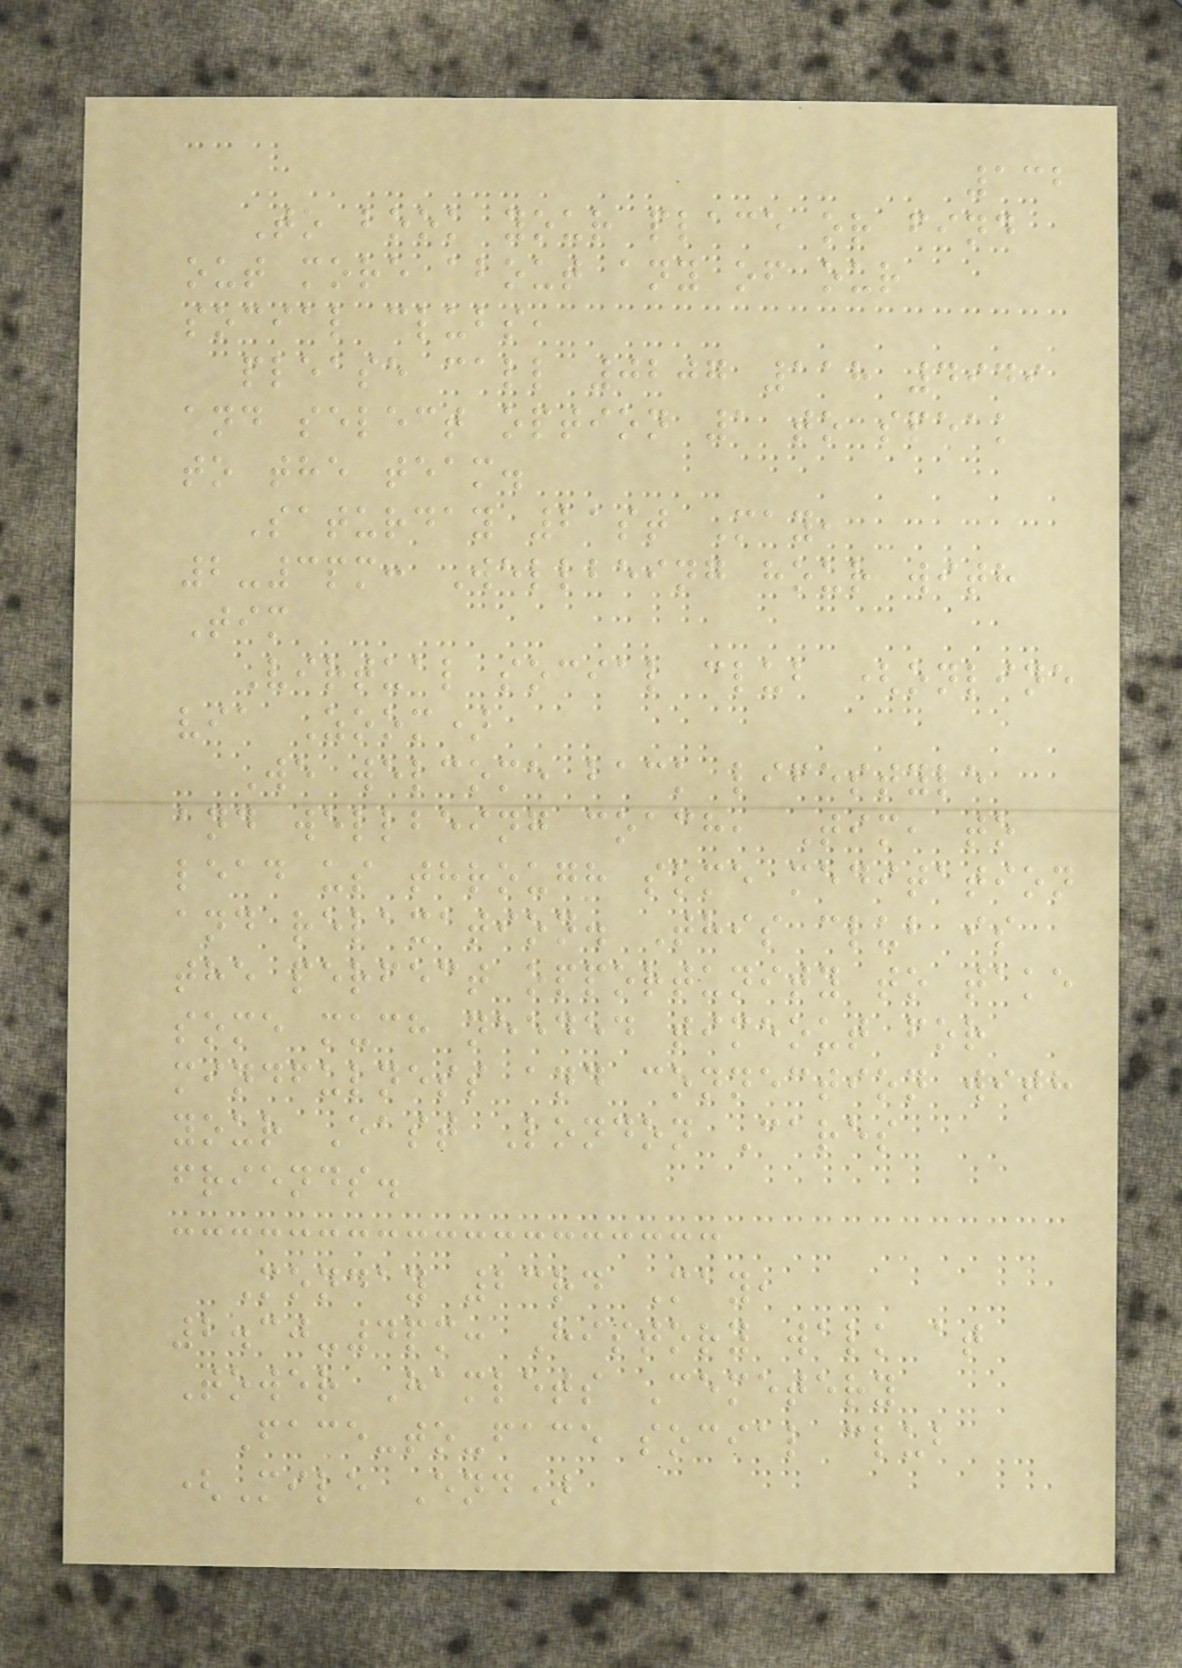132
To book your place or find
out more about any of our
social clubs,
please call 0207 118 4949
and select option 1 to speak
to the team.
Saturday 21st May,
2-3pm: Wellbeing hour with
Tim
Virtual social club (online
via Zoom)
We welcome back lifestyle
and wellbeing coach, Tim, to
lead us through some meditation
and relaxation. This club is
the perfect opportunity to take
some much needed timeout for
mindfulness and connection with
your East London Cares
friends.
Monday 23rd May,
2.30-4pm: History walk at
Tower Hamlets Cemetery
Face-to-face social club
(Mile End)
